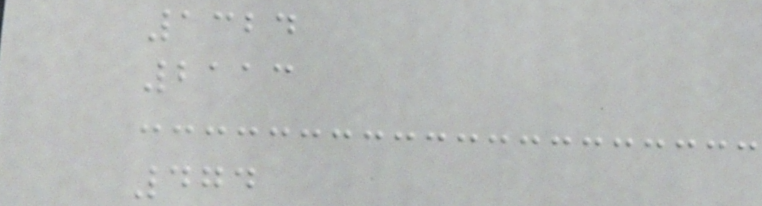1324
2113
474
